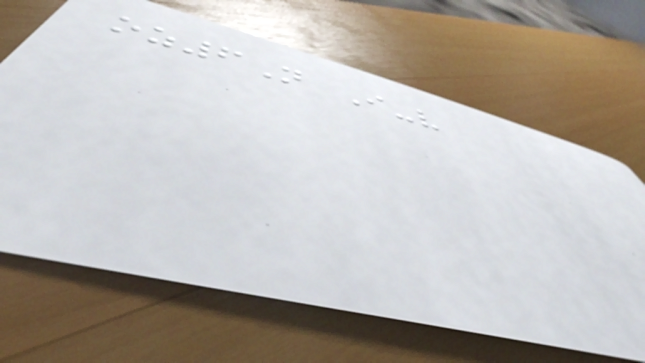oz6N I-v
